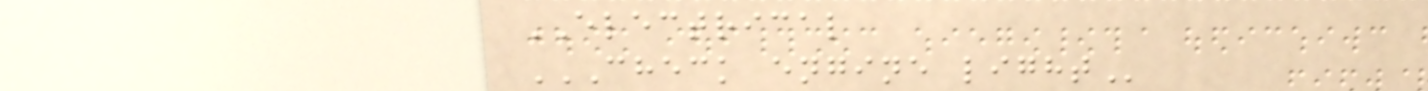ELECTRICAL
CHECK ENGINE LIGHT
